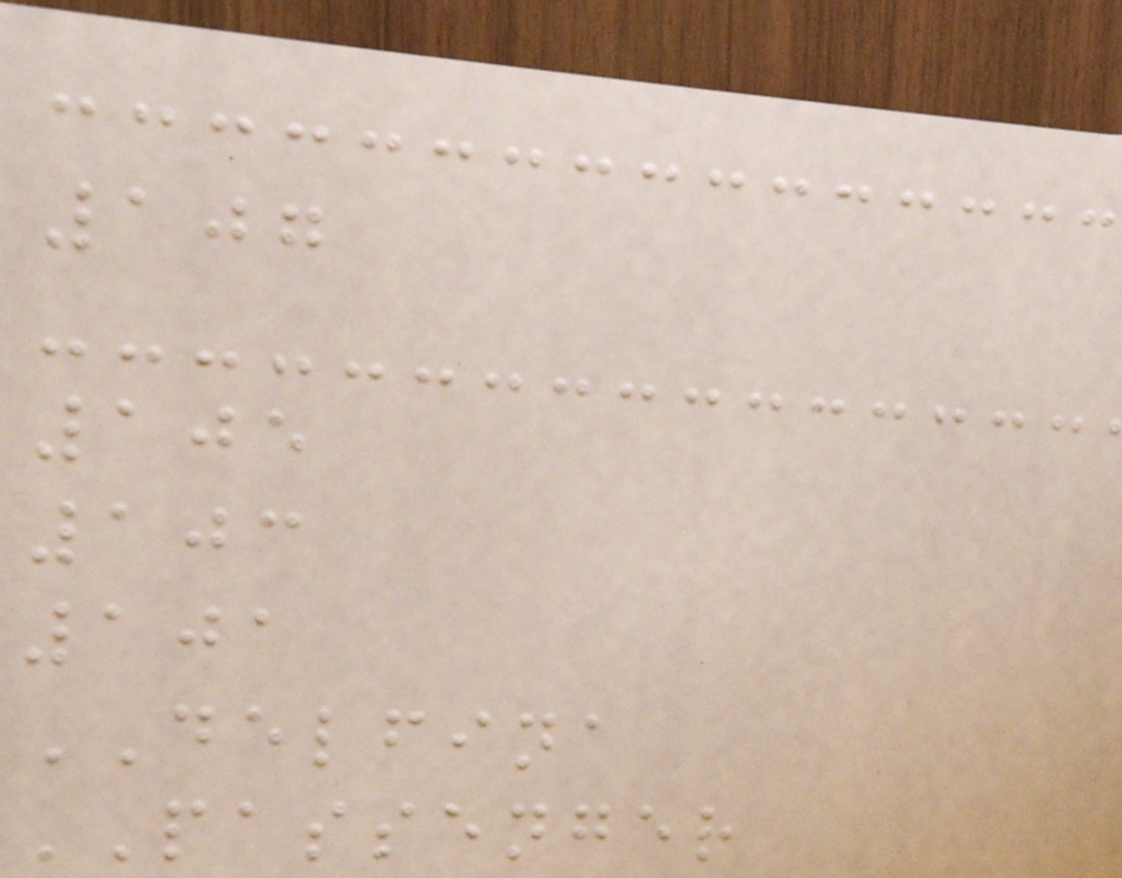107
105
103
101
DELFINA
PASSENGER
